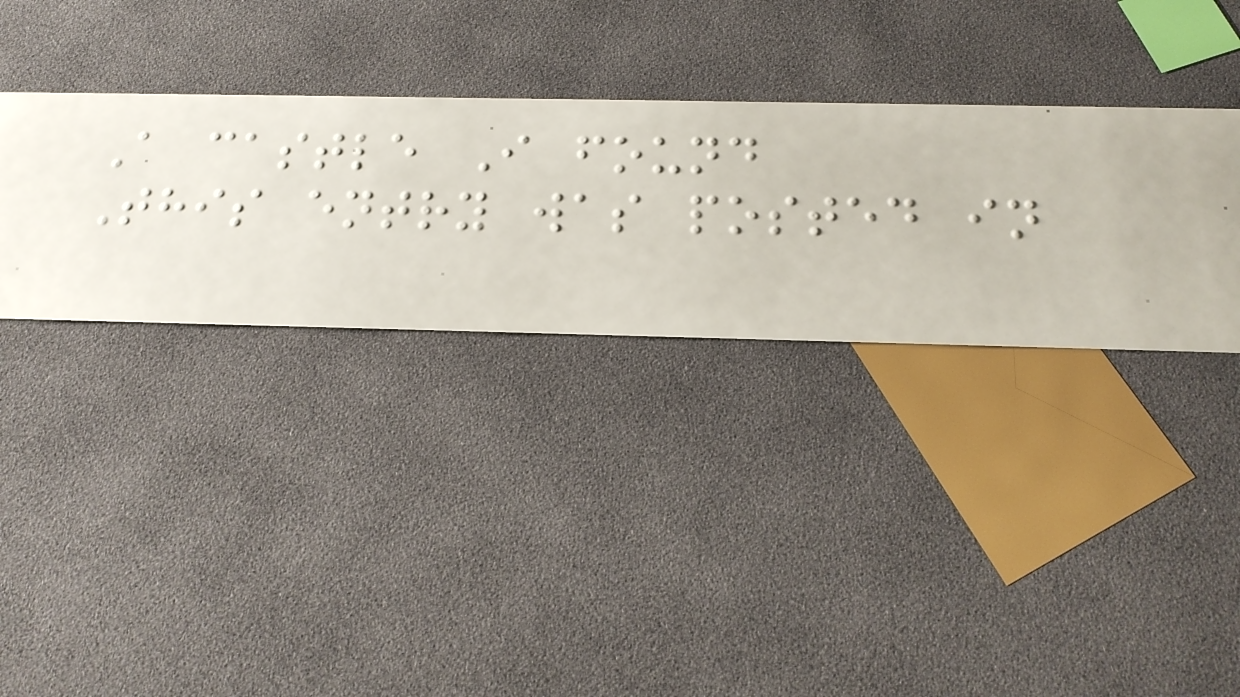A castle I found
This entry was posted in
